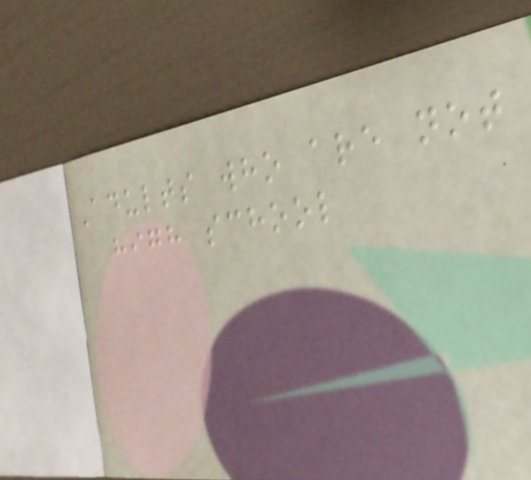Adults who are not
high school
